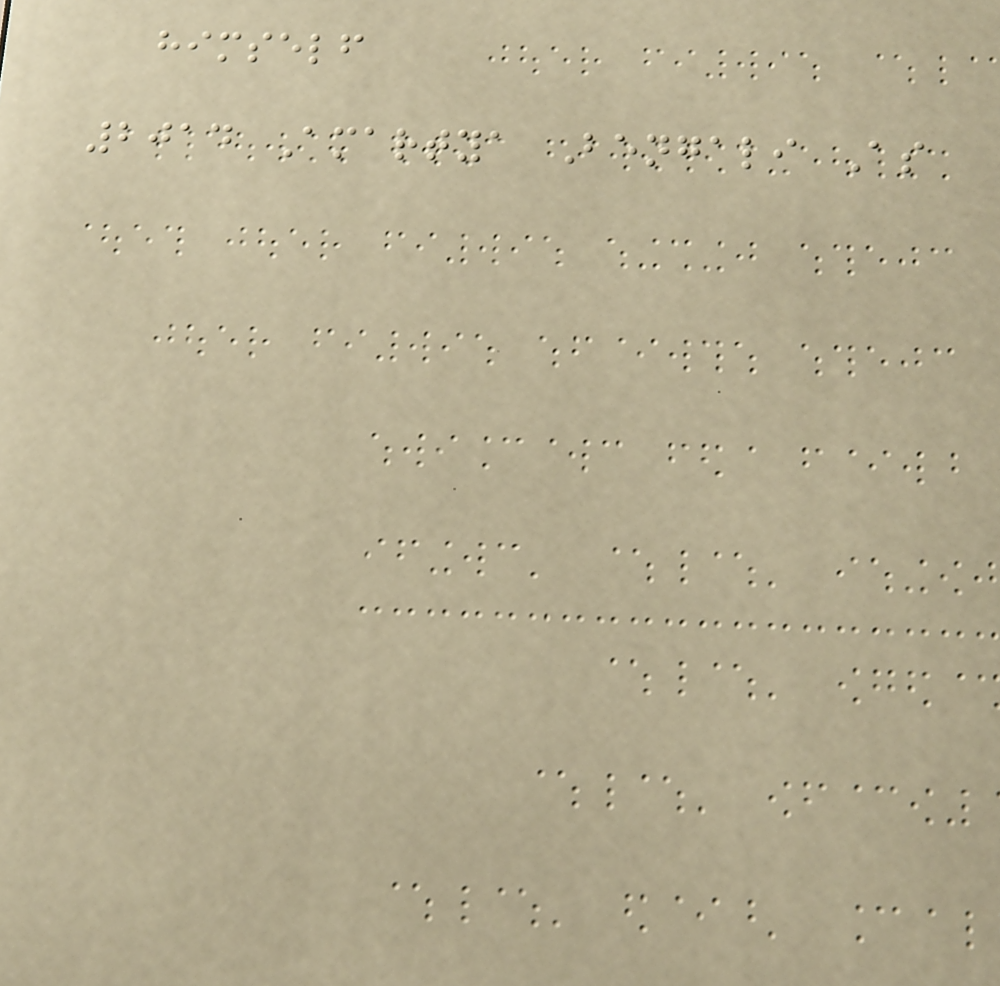himself
2014 Amartya Bengali As
